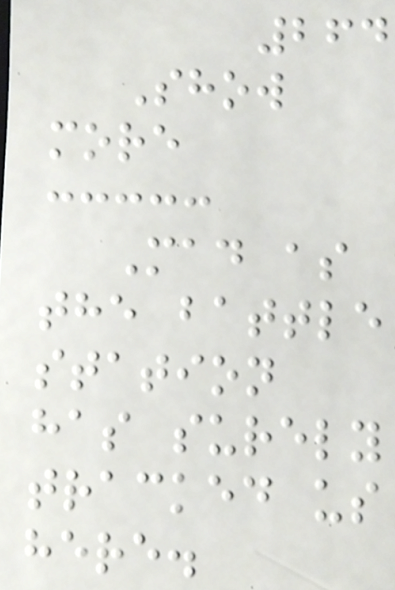264
Show
more
Mad as
the battle
station
has surely
tracked us
here.
